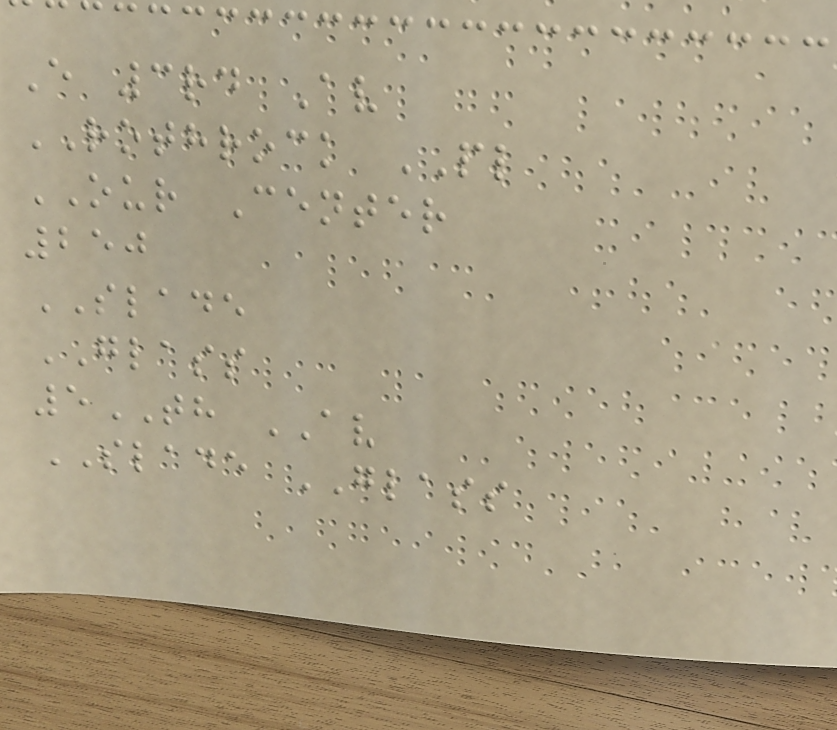E 3rd Av
ROTHROCK PL
OUR Center
250
SLADE
GLASS
5TH AV
SLADE GLASS
